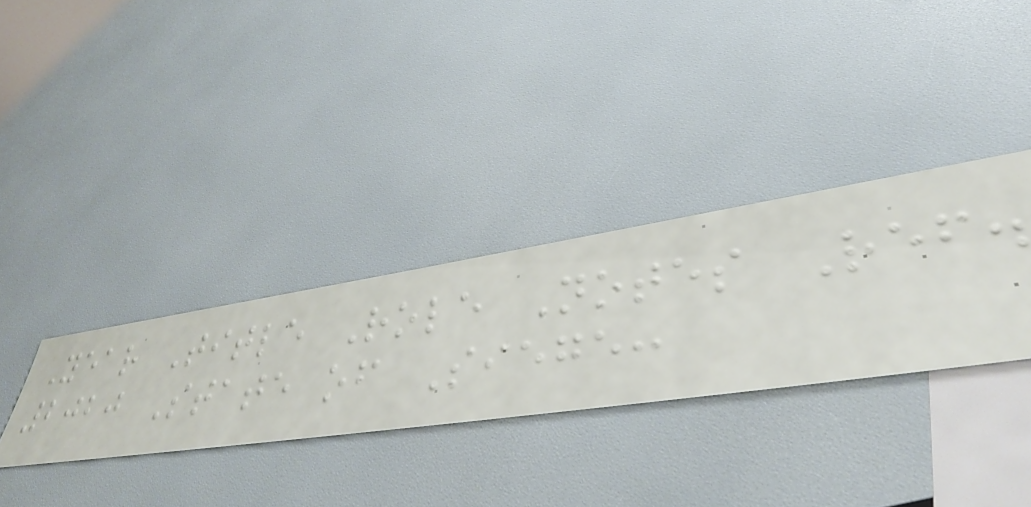Year Title Role Notes Ref.
2020 State of Siege:
